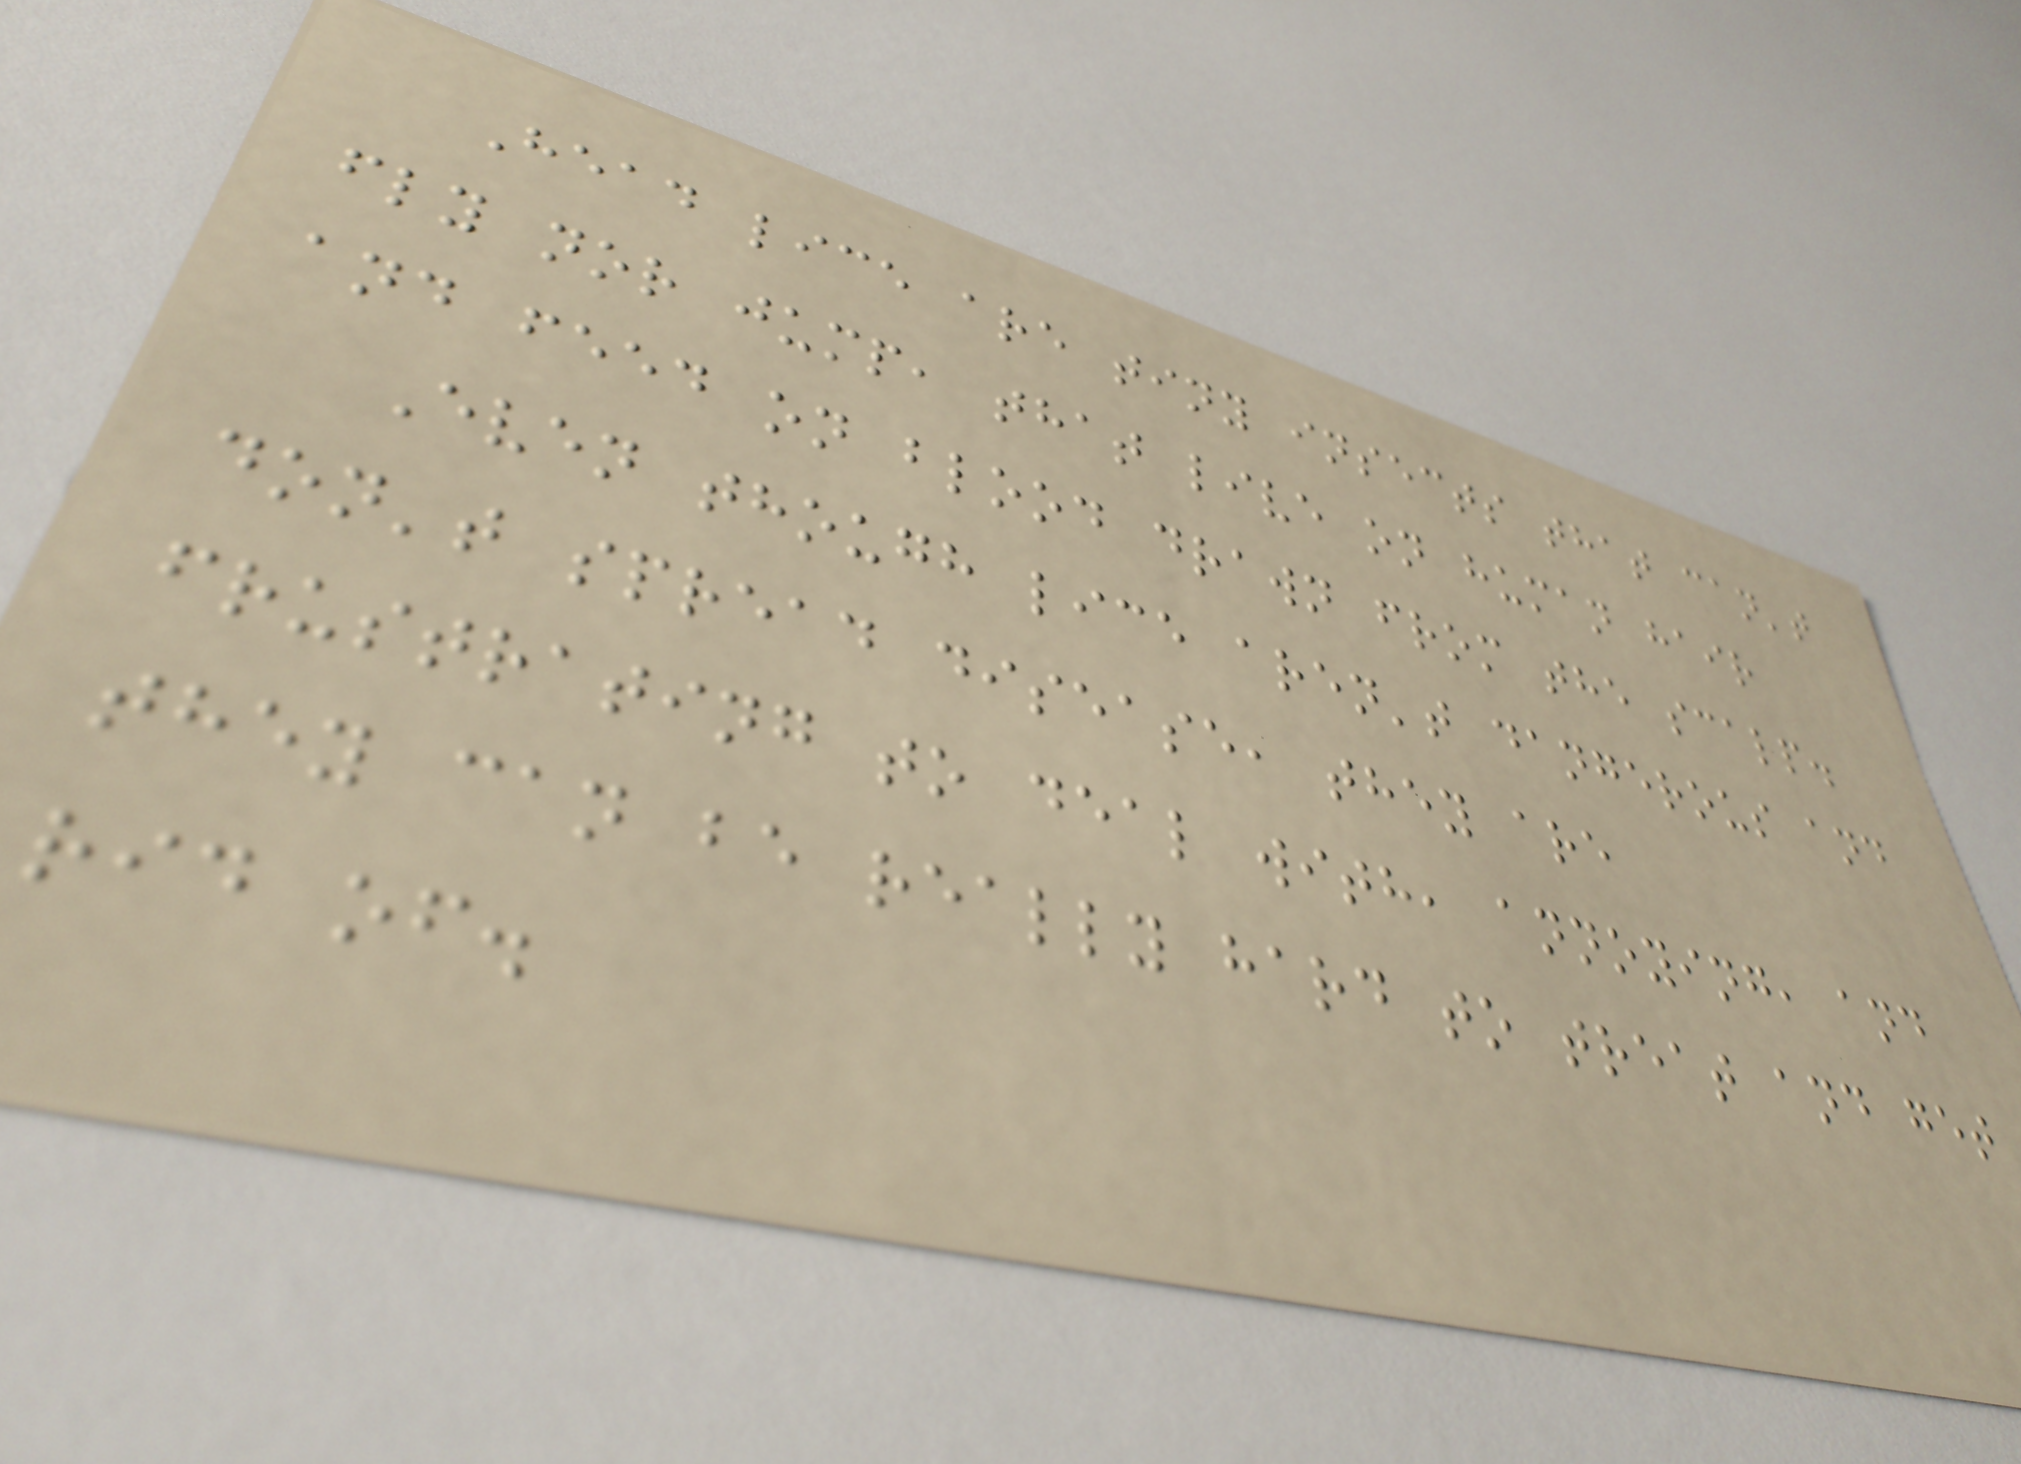Head lice are tiny insects that can't
fly nor jump, that live on human hair
and feed on blood drawn from the scalp.
Even though lice aren't dangerous and
don't spread disease, they are
frustrating to deal with, annoying, and
they can be really hard to treat and get
rid of.
